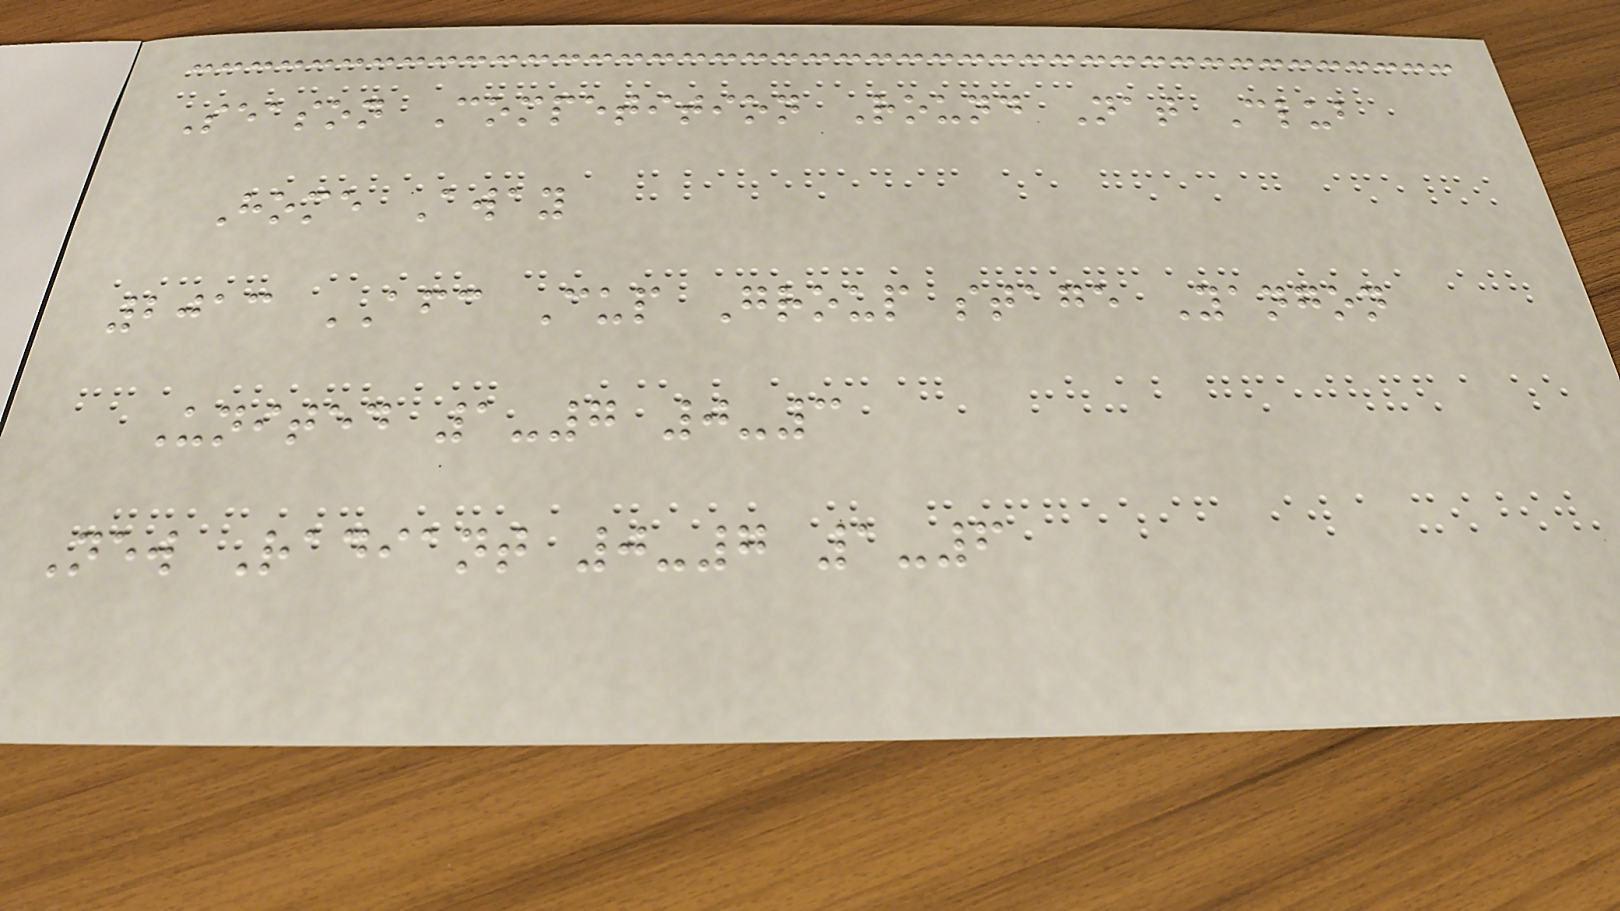Season Competition Round Nat Club
Home Away
2013 AFC Cup Group stage Yangon
United 1-7 0-3
New Radiant 0-7 1-6
